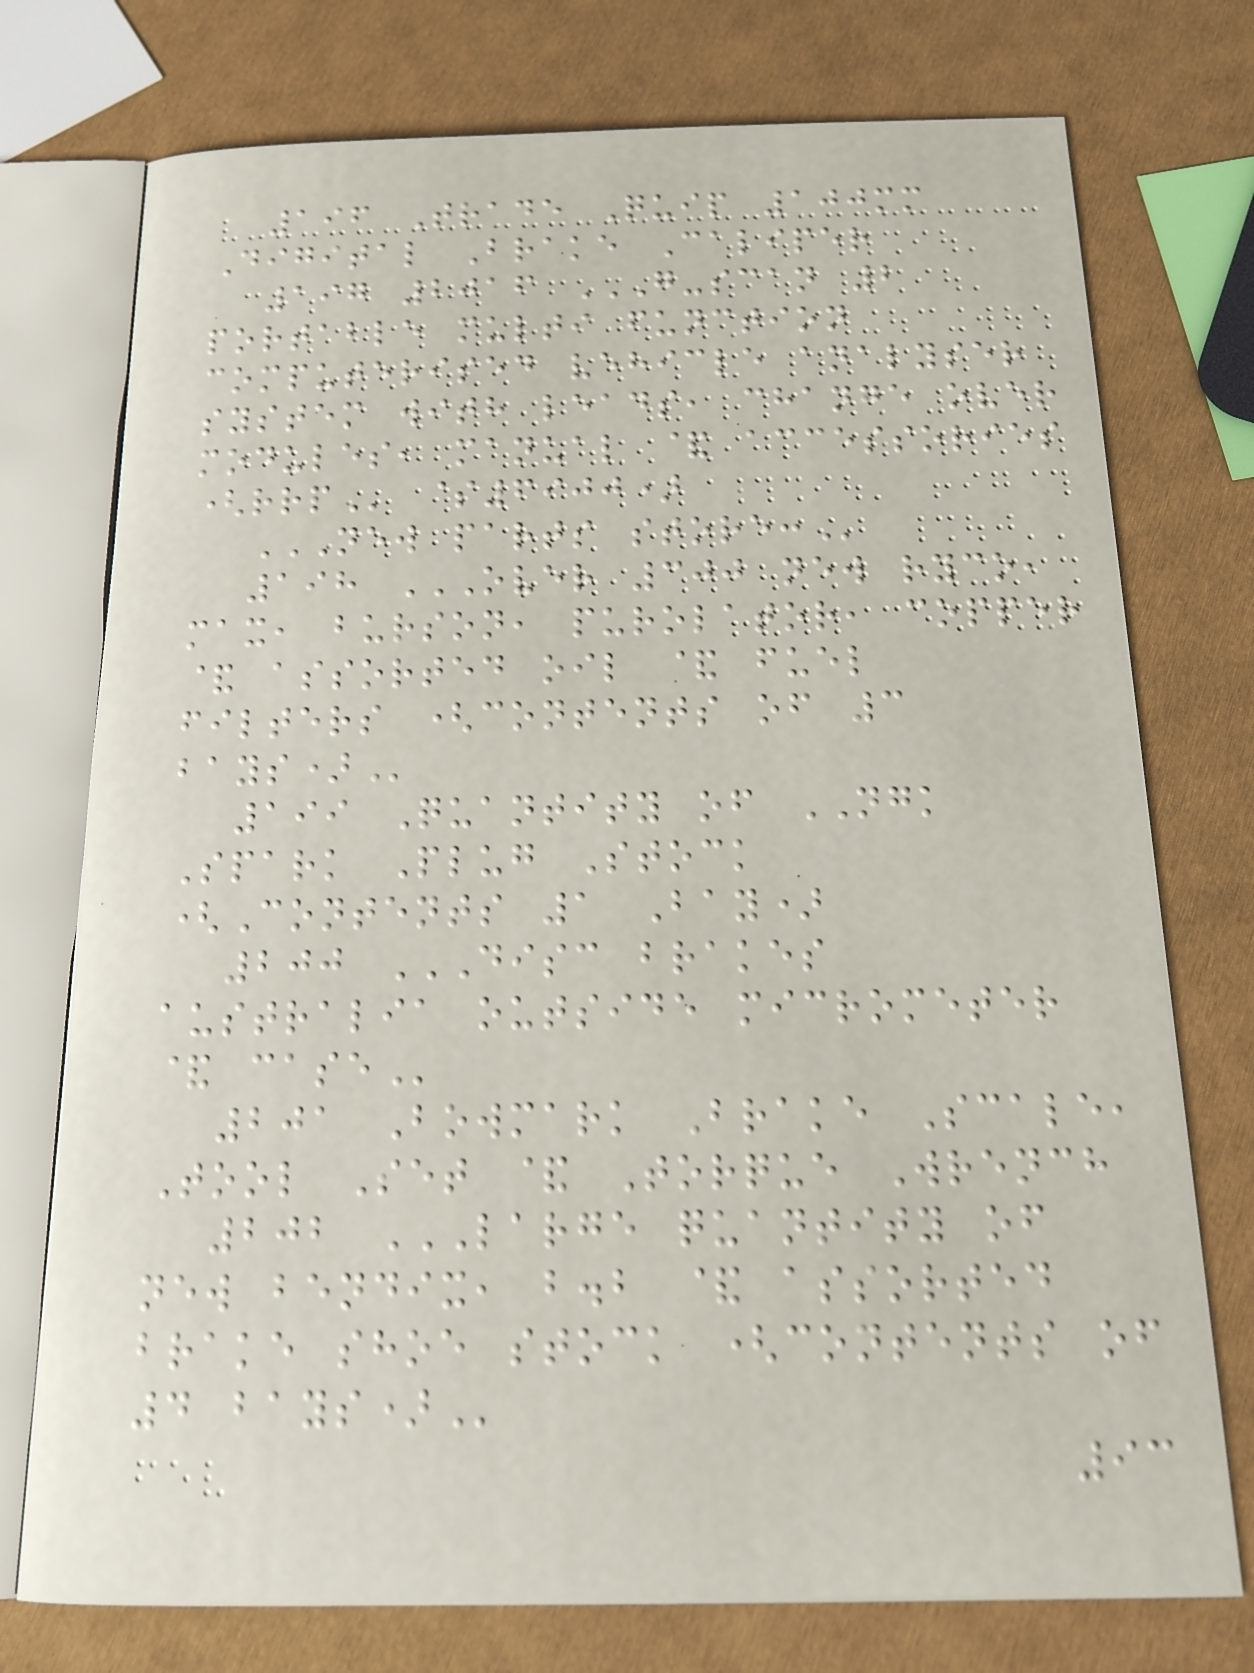196 Trade Quip 100mm
Digital Brake Caliper
197 2016 G-SCAN 2
PORTABLE MULTI FUNCTION
COMPUTERISED VEHICLE ANALYSER
SYSTEM WITH LEADS, CHANGE OVER
MODULES, MANUAL & ACCESSORIES
(RRP $6900)
NEW PARTS STORE:
198 OVER 300 NEW RYCO,
MAX, BURSON, PUROLATOR, COPPER
& ASSORTED OIL & FUEL
FILTERS (CONTENTS OF 3
BAYS)
199 Quantity of NGK
Spark Plug Stock
(Contents 1 Bay)
200 DISC BRAKES
AUSTRALIA OUTSIDE MICROMETER
& CASE
201 Bowmark Brake Scale,
Tool Set & Torque Wrench
202 LARGE QUANTITY OF
NEW BENDIX, B.B & ASSORTED
BRAKE SHOE STOCK (CONTENTS OF
4 BAYS)
93
